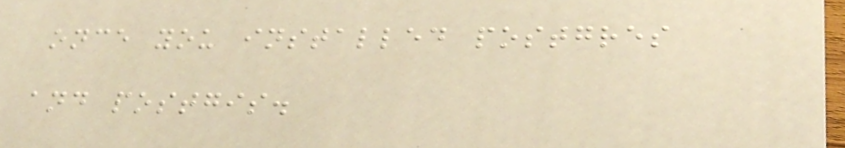once you installed postgres
and postgis.
